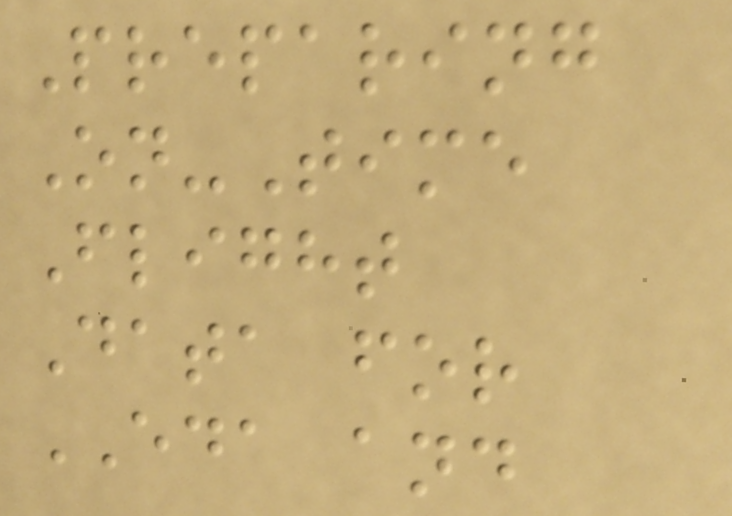Preparing
On-Time
Flight
Data for
EDA and
